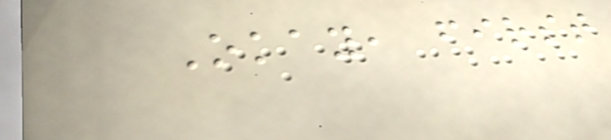Okay, first
